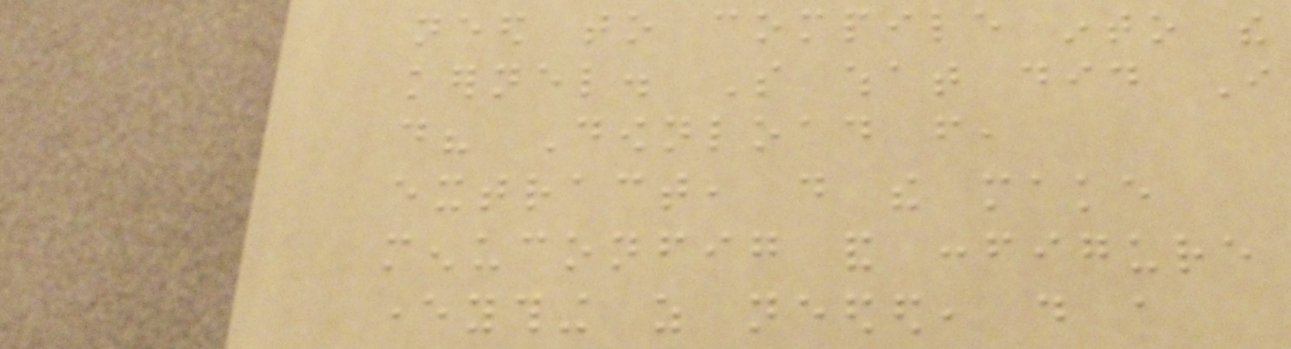need to compile into the
kernel. So what did I
do? Download from,
extract, do the make
menuconfig and configure
everything as needed, do a
